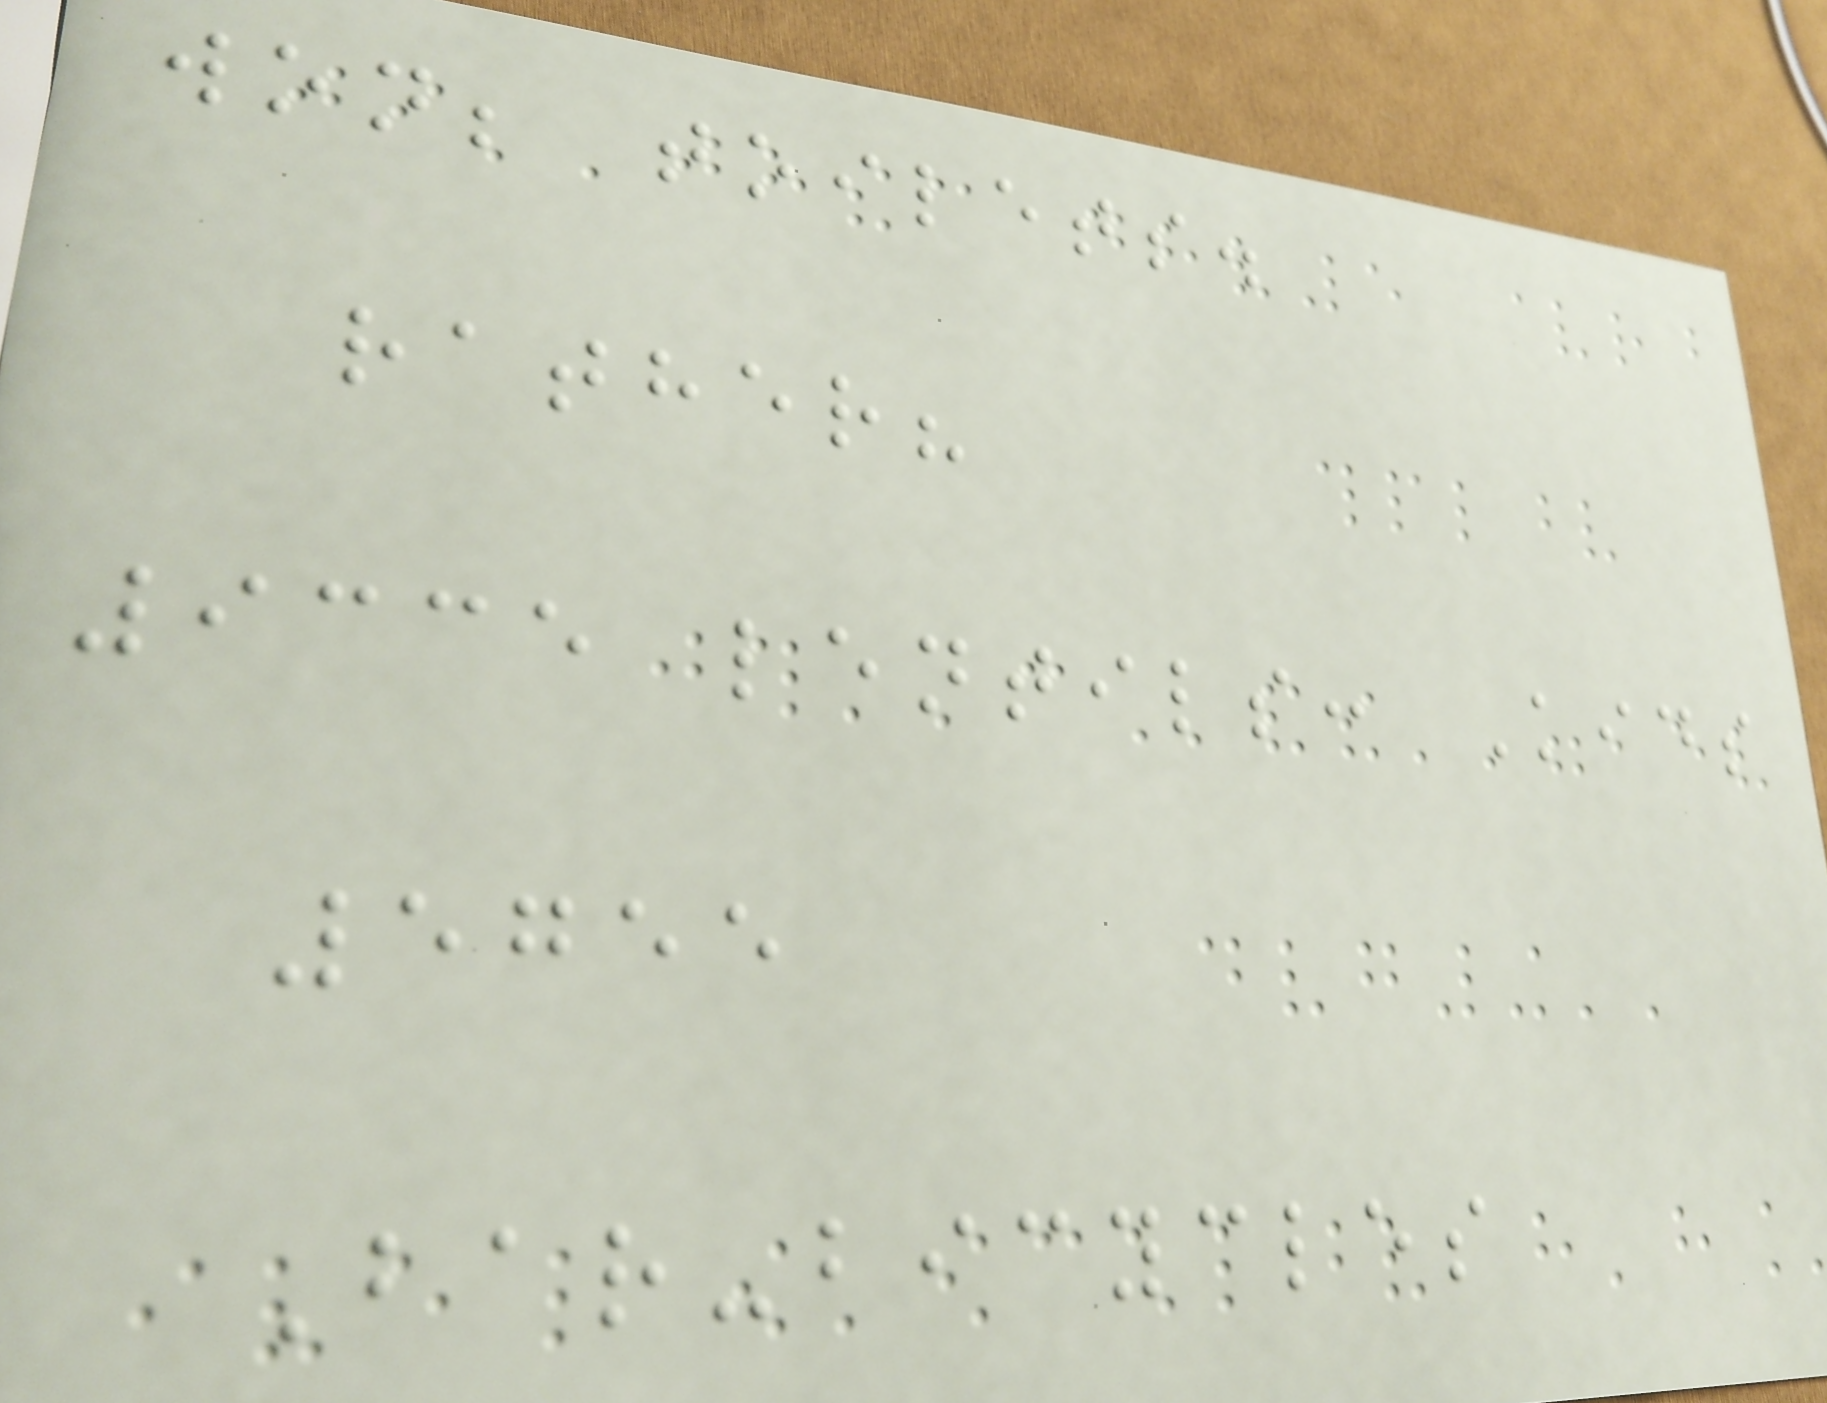won; toilets.
rather?
9335 lentils: Kids
5755
Bar-bicycles
